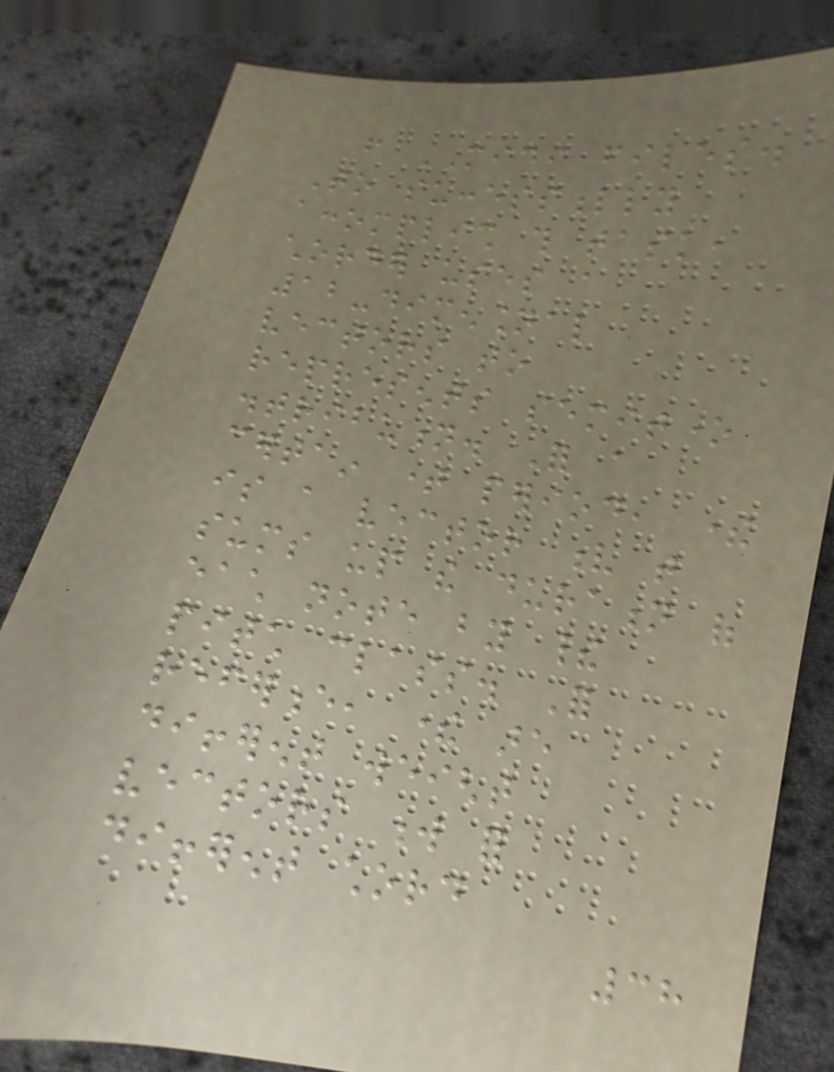from MIDI files.
To successfully
accomplish this task,
chorder uses a
12-dimensional
vectors to
represents semitone
distribution. For a
certain time period, there
is a vector v that
sums up the duration of
each note by their
pitch class. For
reference, there are
different weight
vectors w for
different chord
38
